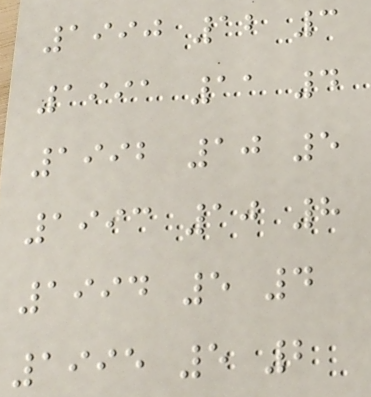1990 12 3
1991 11 4
1992 10 5
1993 10 8
1994 5 4
1995 5 2
